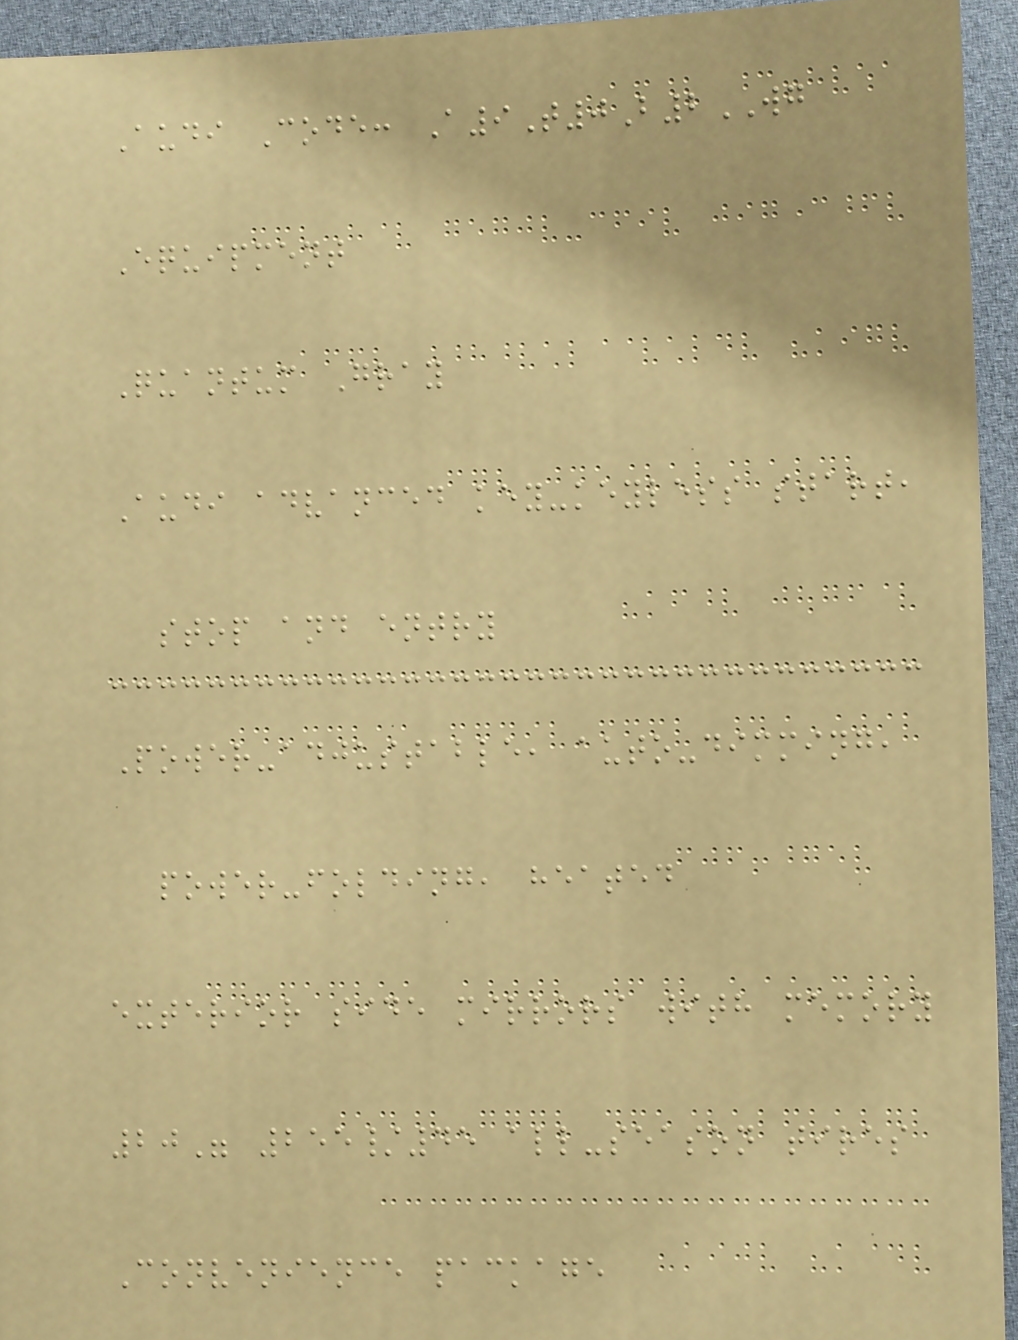Audi Code: A9T0B2WG
Equipment
Quantum Gray
Audi advanced key-keyless start,
stop and entry
Power-adjustable, auto-dimming,
power-folding, heated
exterior side mirrors with memory
20" 255/45 all-season tires
Convenience package
